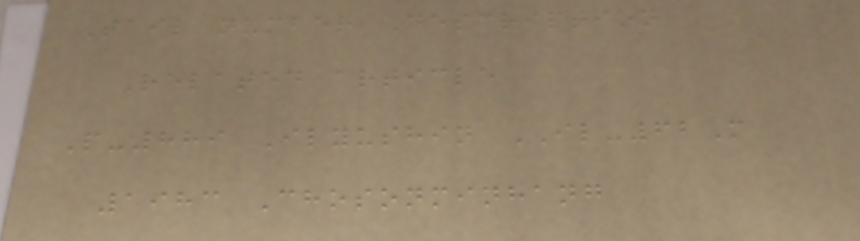Tail number Description
Related article
P-889 Ilyushin IL-62M
1983 Chosonminhang
